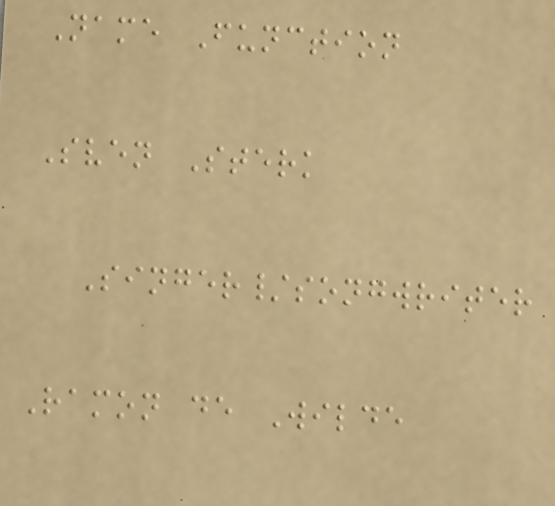Name Function
Sven Sterk
Singer/songwriter
Ramon de Wilde
